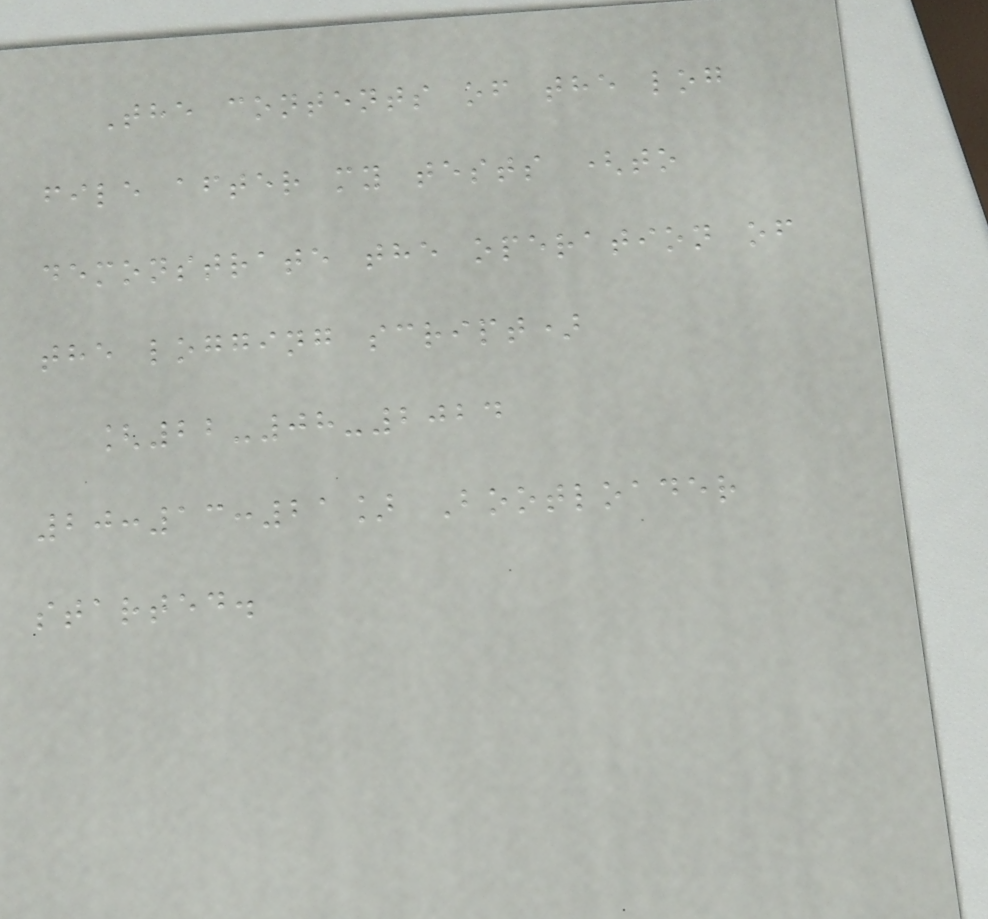The contents of the log
file after my tests (to
demonstrate the operation of
the logging script)
[22-08-2024
20:13:21] Bootloader
started.
